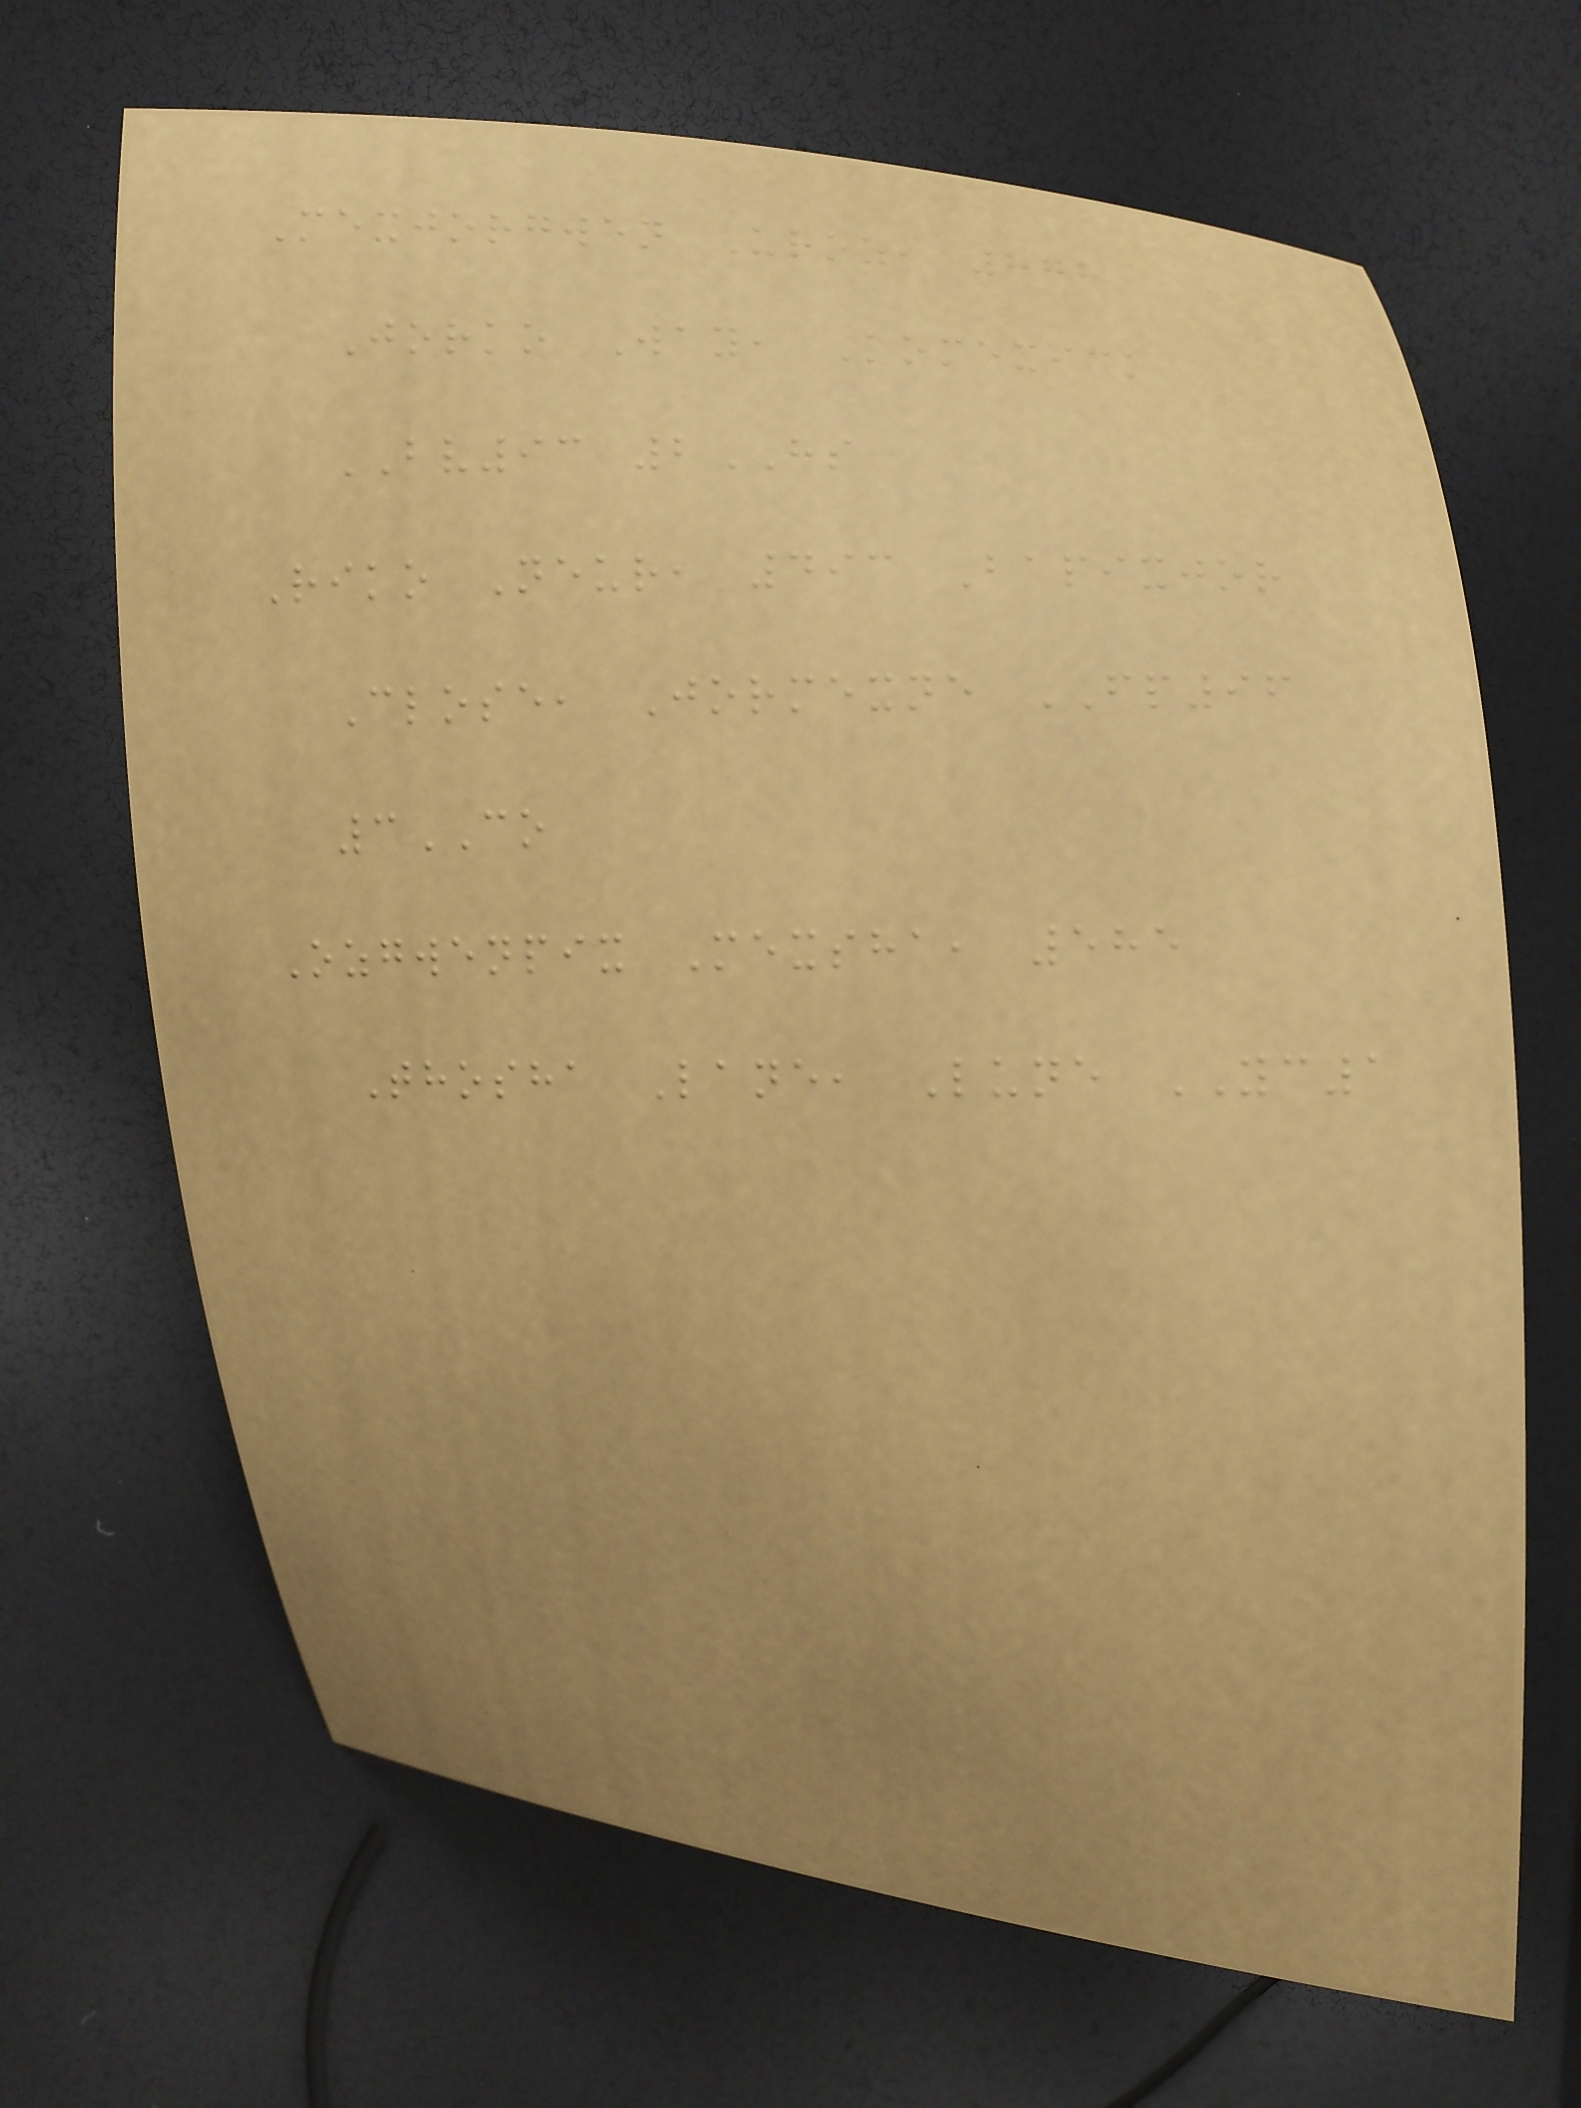Mexjorgwen Uroz, 878
Jorko Way, Komexick
BV93 2HS
Riko Neur, 493 Bapixjor
Close, Jormexne FP96
3CO
Ozgwenpix Mexsha, 585
Thosha Lane, Lune YC1
